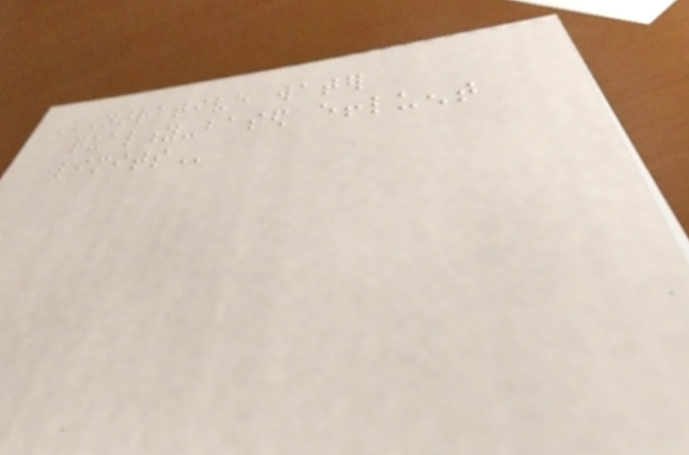NARRATIVE WATER
QUALITY-BASED EFFLUENT
LIMITS
